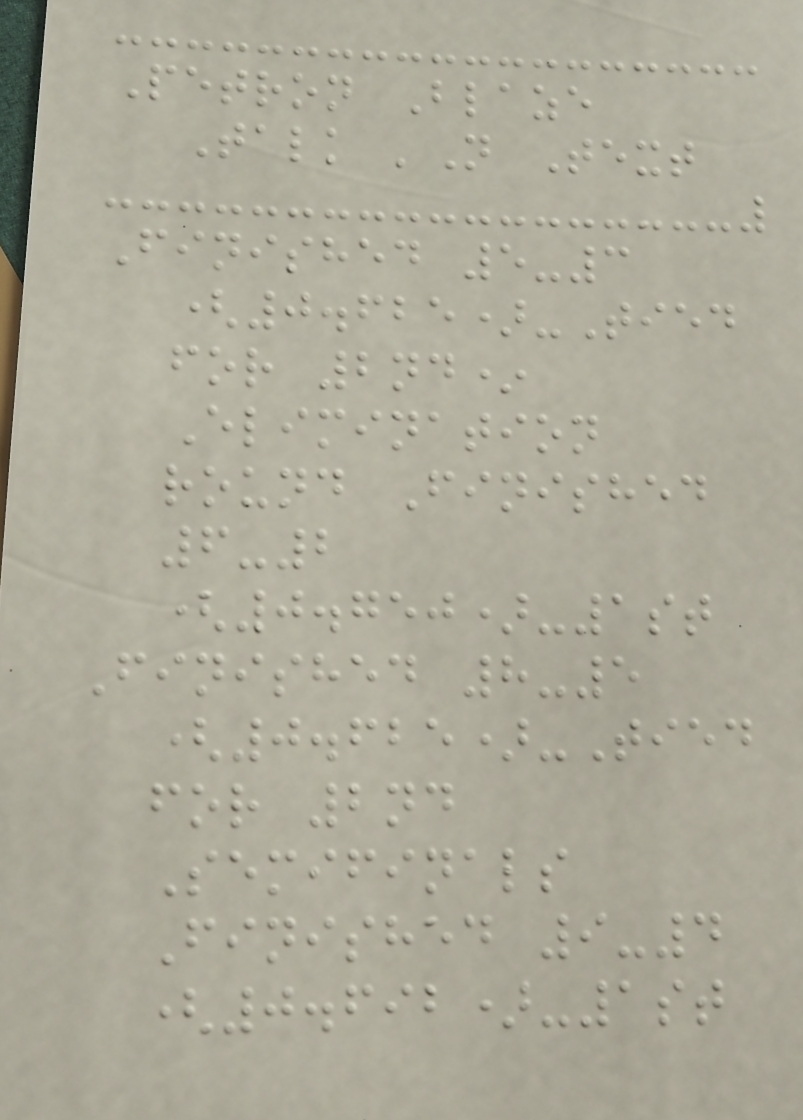Petron Blaze
Talk 'N Text
Finished 5-3
(0.625)-Tied
for 2nd*
Elimination
round Finished
6-2
(0.750)-1st
Finished 8-5
(0.625)-Tied
for 2nd
Semifinals
Finished 9-4
(0.692)-1st
